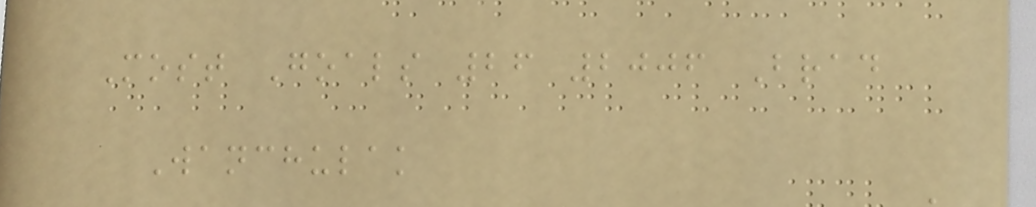Most Goals 26 2006 Brad
Wanchulak
